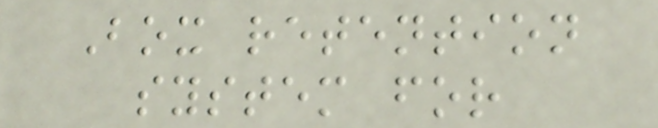Box retention
system for
